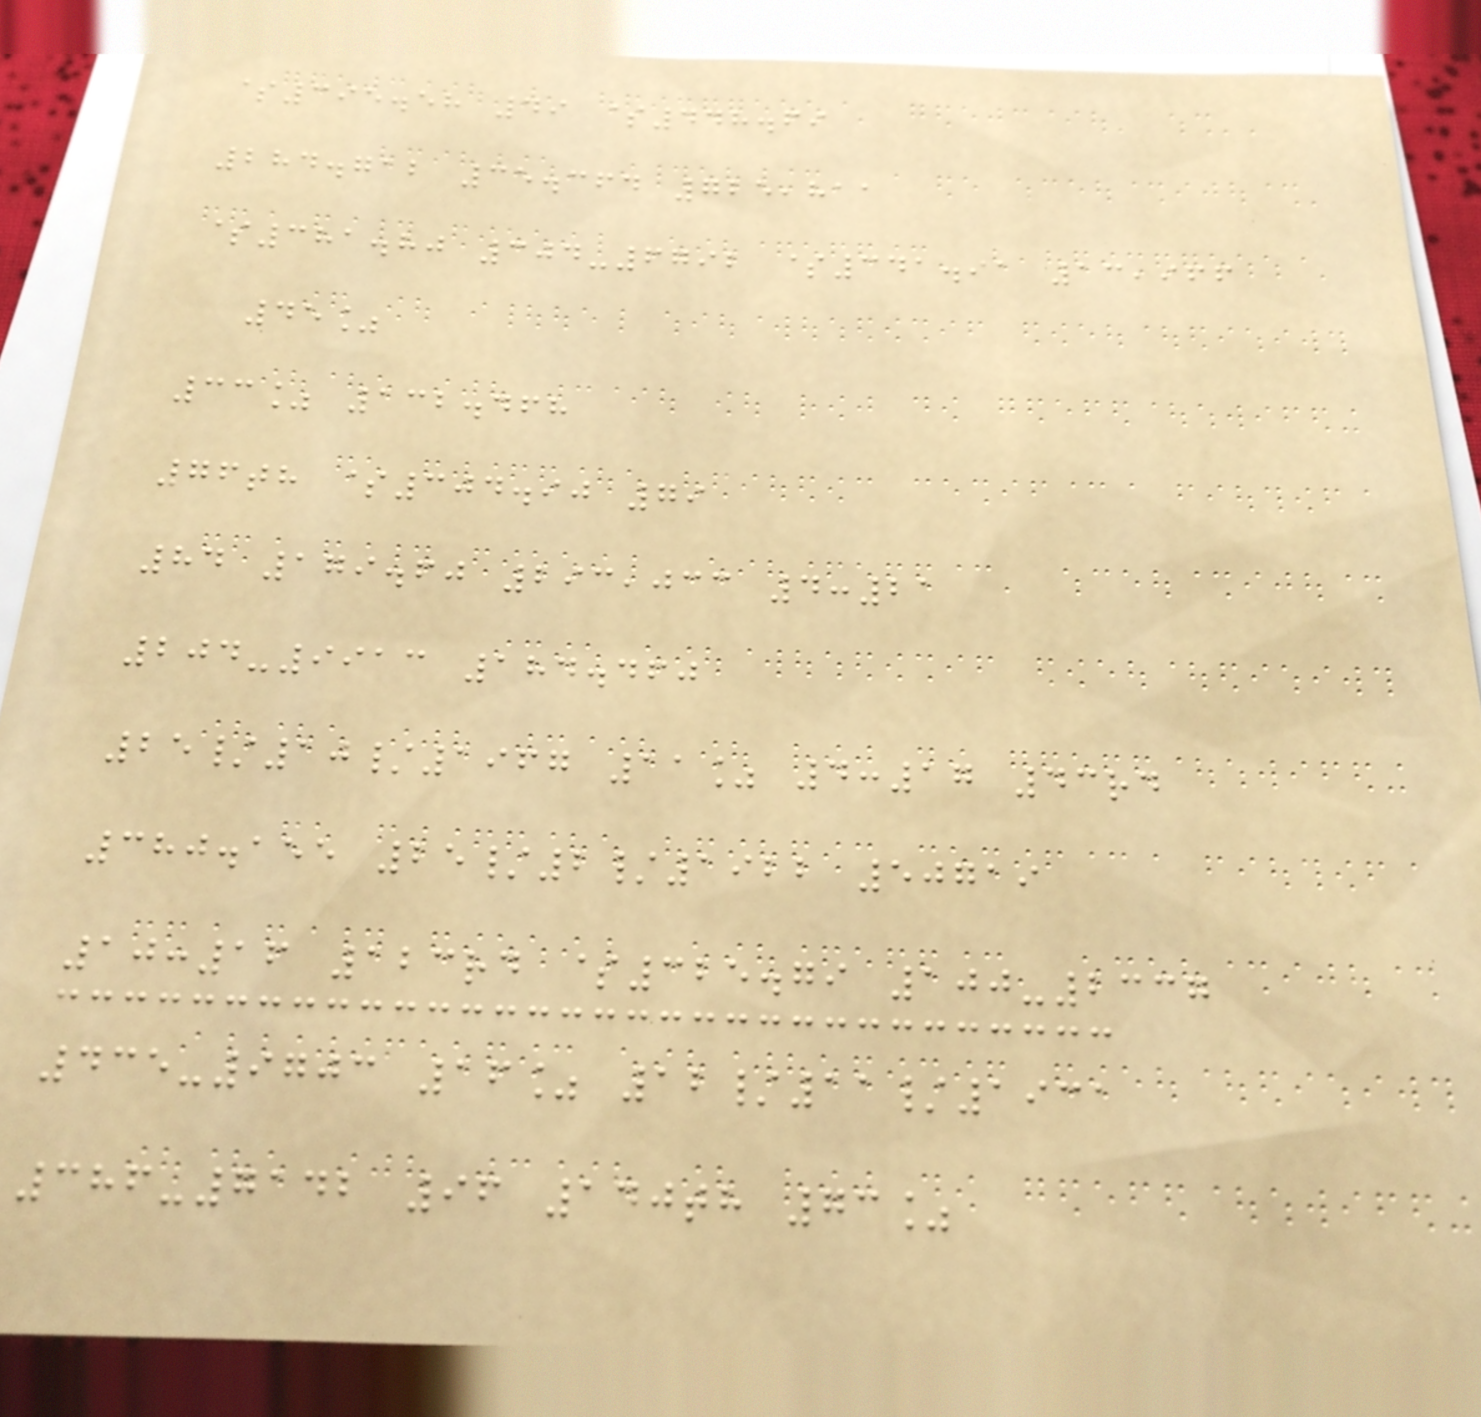$395.58 49 $448.69
284.712 35.364 725,811
$381.80 304-6792 $341.91 13,966
45%
33% 132.468
76th $304.90 79
84 179.60 293,033 4:21
204-9913 184.460
25/10/1967 11% 4:17 43rd
380.155 25/2/1922 50719
10:16 123rd $325.79 100-2337
435-9703 16% 12/11/1931
386-7142 96 140th 73%
